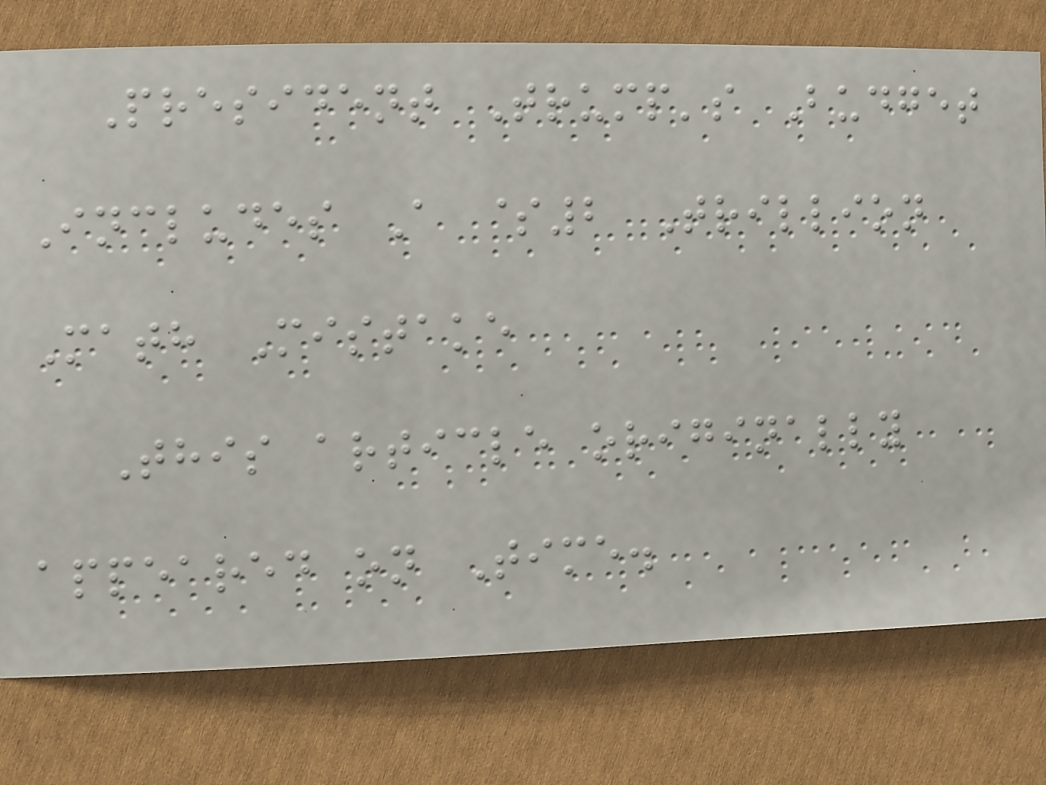President Trump's Budget
Includes A $2 Trillion
Math Mistake
This article originally
appeared on Time.
